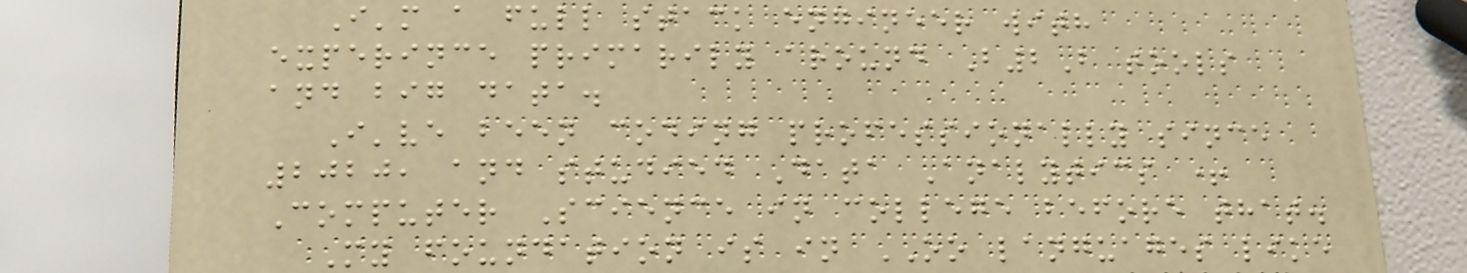I'm a full stack engineer with
experince primarily around B2B tools
and big data.
I've been coding professionally since
2020, and studied Data Analytics +
Computer Science in college before that.
My foundation is in OO languages like
